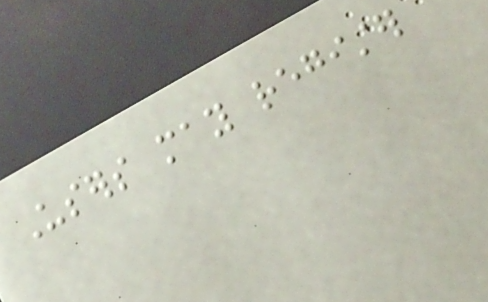Users may register
